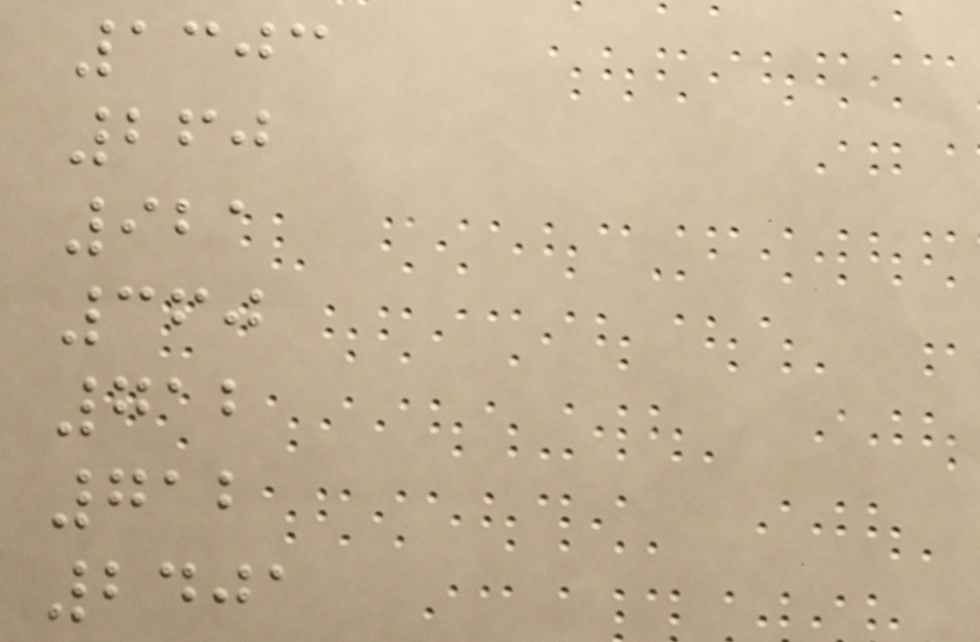1303
260
921
360
712
712
2401
